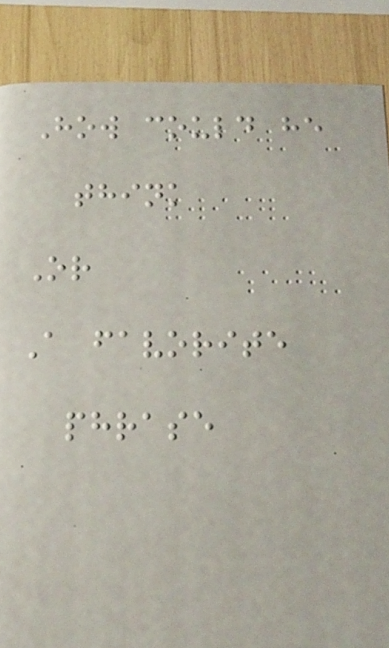How could he
think
Or
A favorite
phrase
